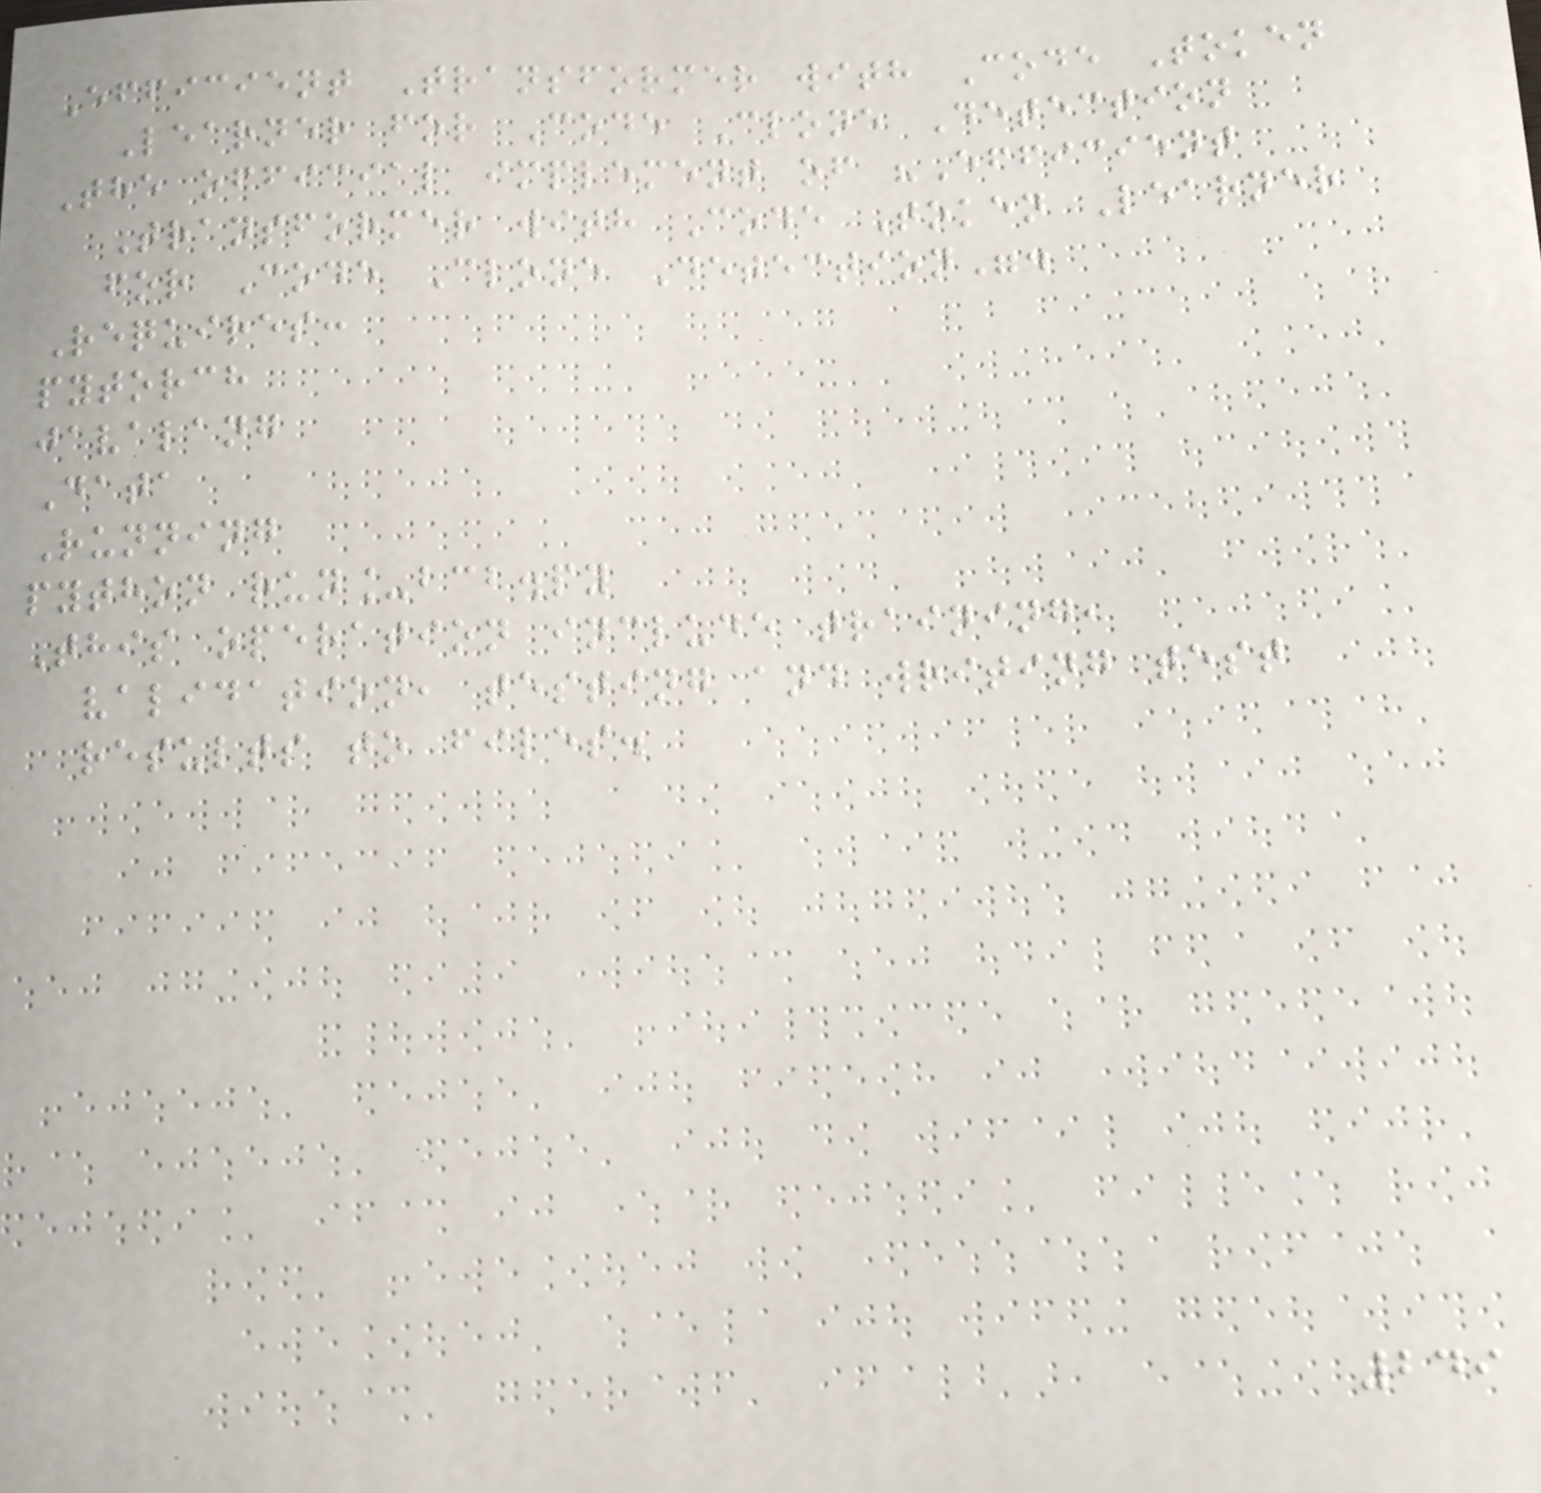Efficient Transformer with Code Token
Learner for Code Clone Detection
The official implement of "Efficient
Transformer with Code Token Learner
for Code Clone Detection".
Requires:
pytorch
javalang
Data
Running
python run_bcb.py
This operation include training,
validation, testing and writing test
results to files.
249
